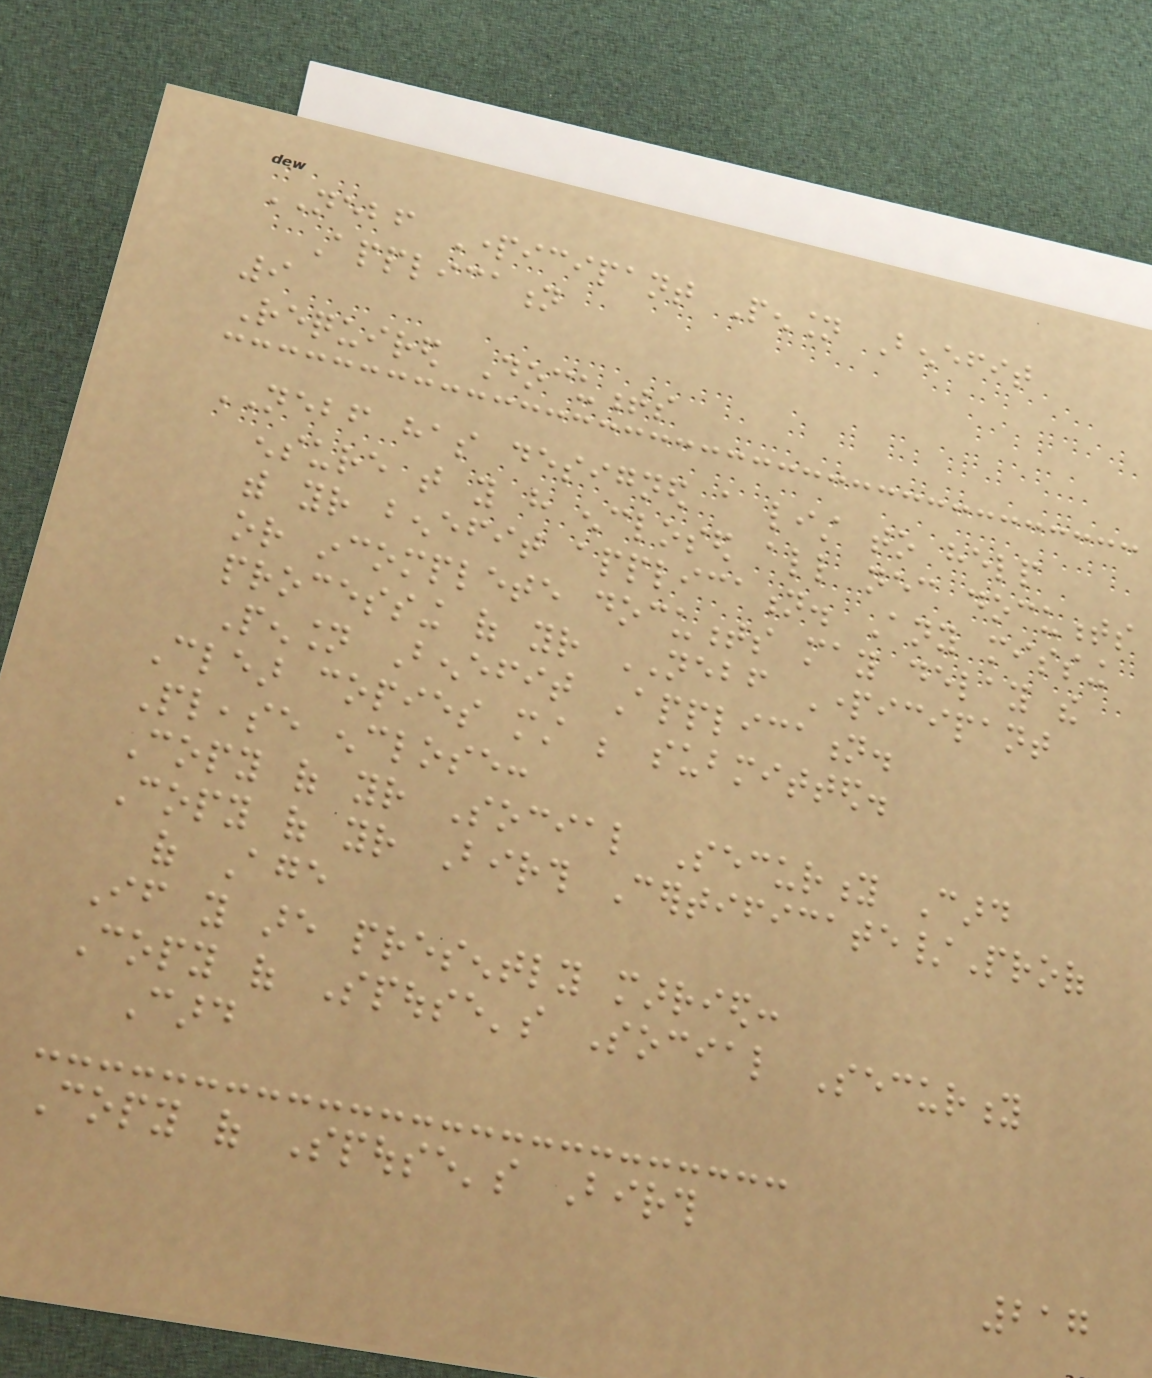NEBF Participant Pension Benefit
Application
9
Required Documents
NEBF has designed a list to help
ensure that you have enclosed all necessary documents
with your benefit application. Any missing
or incomplete documents may delay the
processing of your NEBF Participant
Pension Benefit Application.
Clear copies must be submitted.
Please enclose:
Copy of your Social Security Card
Copy of your Birth Certificate/Proof
of Age
If you are presently married:
Copy of Spouse's Social Security
Card
Copy of Spouse's Birth
217
